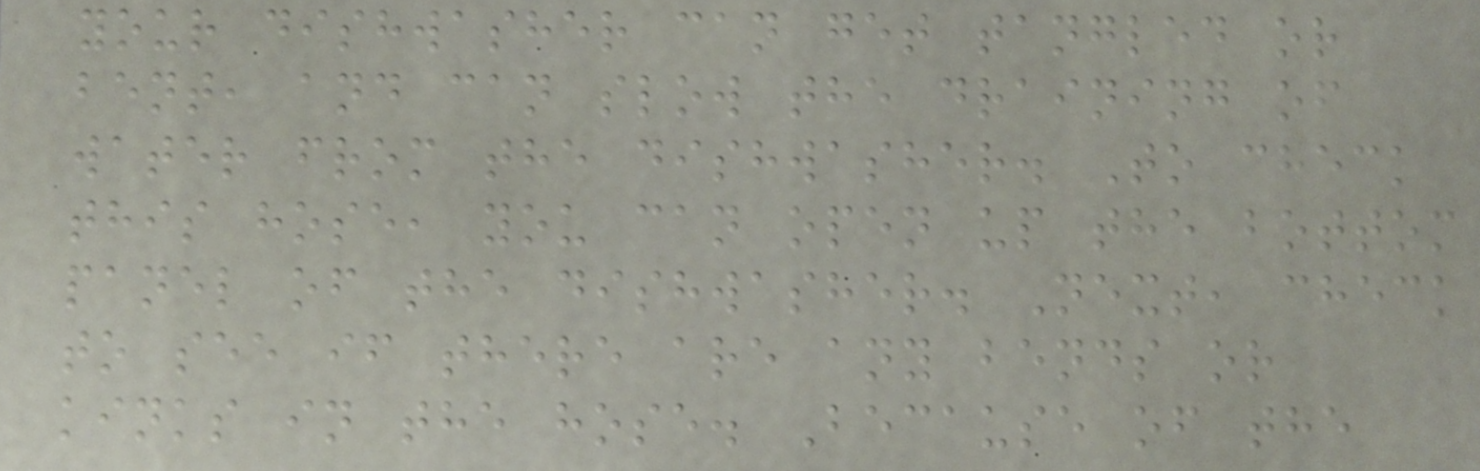your dishwasher can get tangled or
bent, and can slow the draining of
water from the dishwasher. To check
this hose, you can open up the bottom
panel of the dishwasher. Next, check
to see if there are any bends or
kinks in the hose. Because of the
